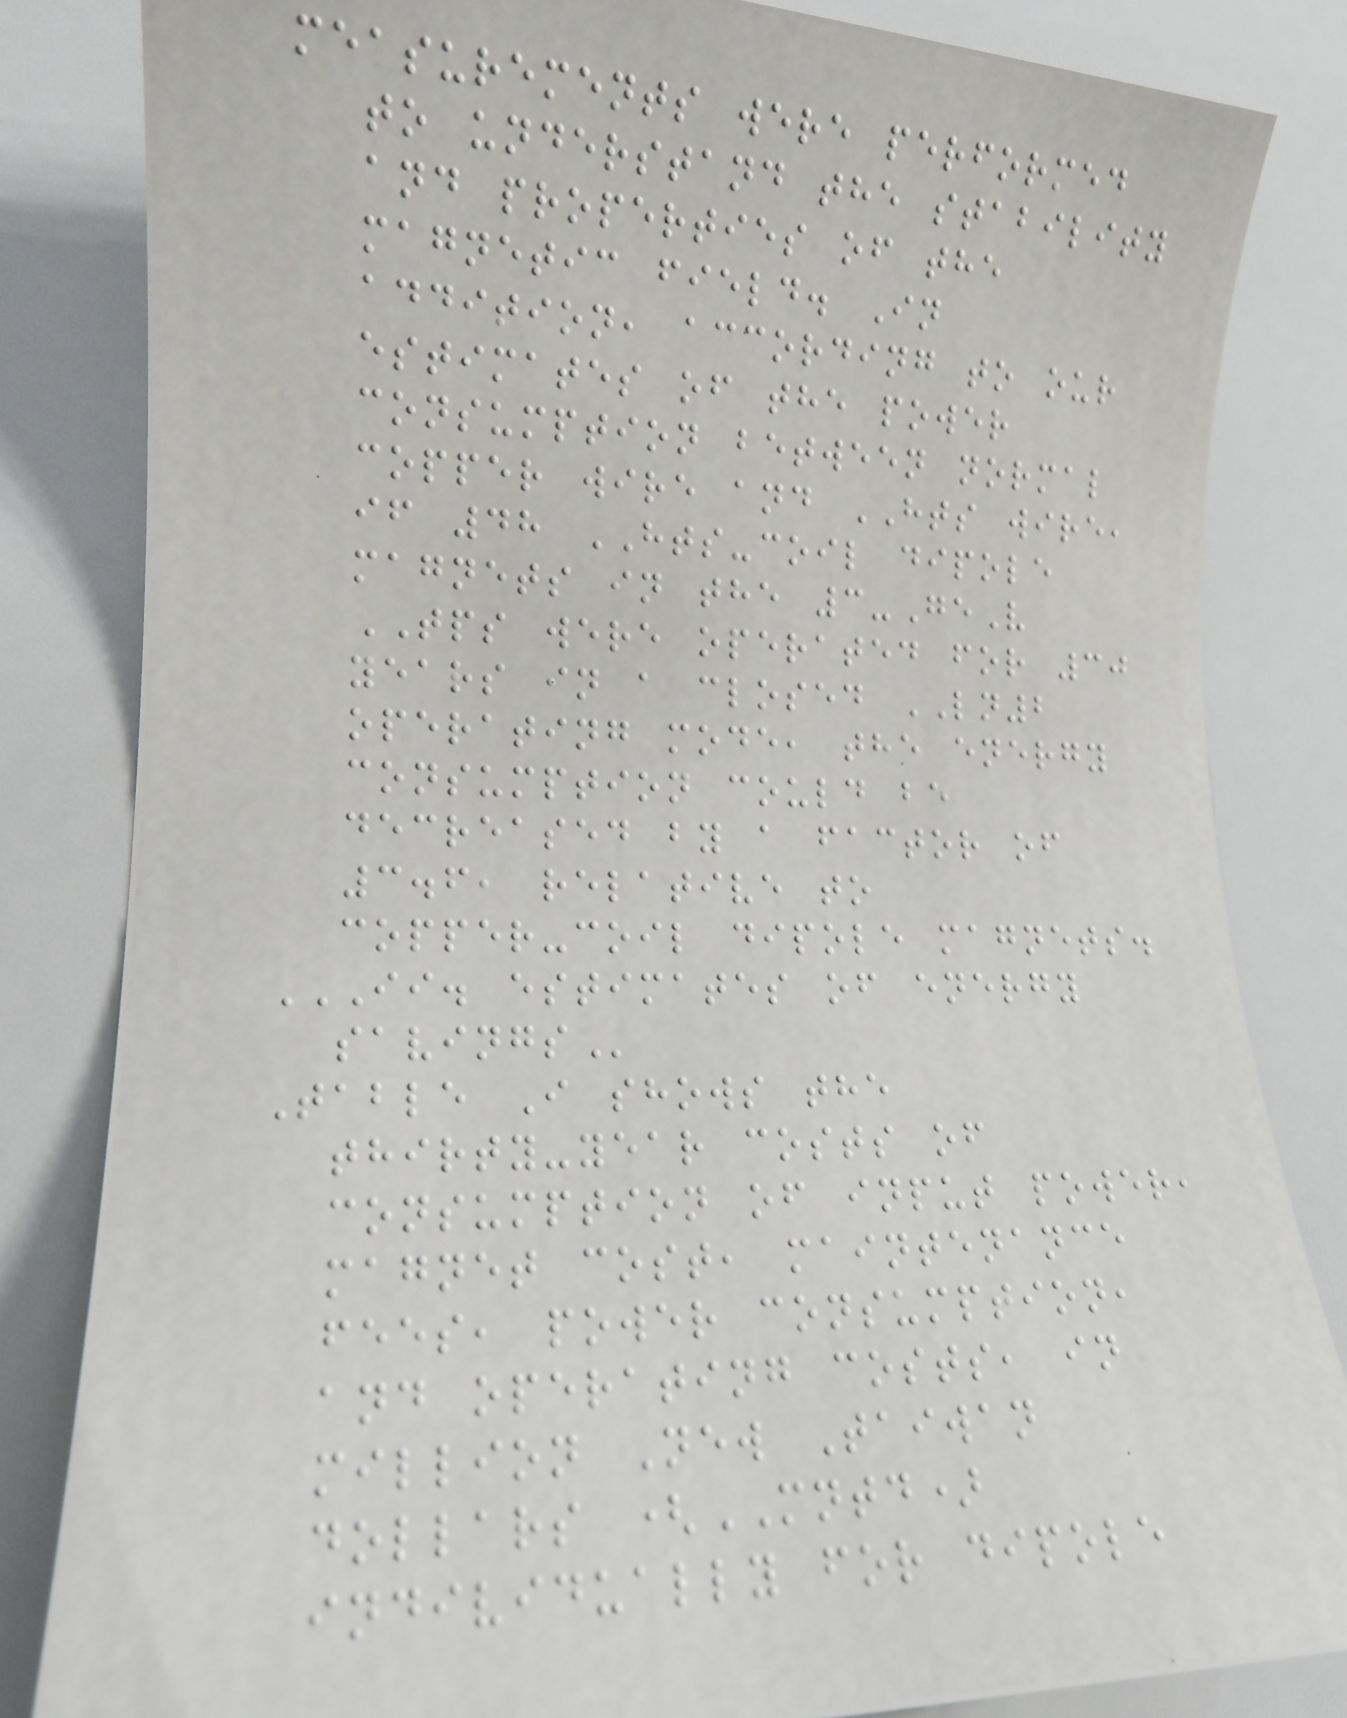measurements were performed
to understand the stability
and properties of the
magnetic field. In
addition, according to our
estimates of the power
consumption between normal
copper wire and HTS wire,
if 48 HTS-coil dipole
magnets in the 3-GeV
TPS were operated for 30
years in a closed LN2
operating mode, the energy
consumption could be
decreased by a factor of
3.6, relative to
copper-coil dipole magnets.
II. ESTIMATES OF ENERGY
SAVINGS
Table I shows the
thirty-year costs of
consumption of input power,
magnet cost, maintenance
fees, power consumption,
and operating costs, in
million New Taiwan
dollars (MNTD)
individually for dipole
